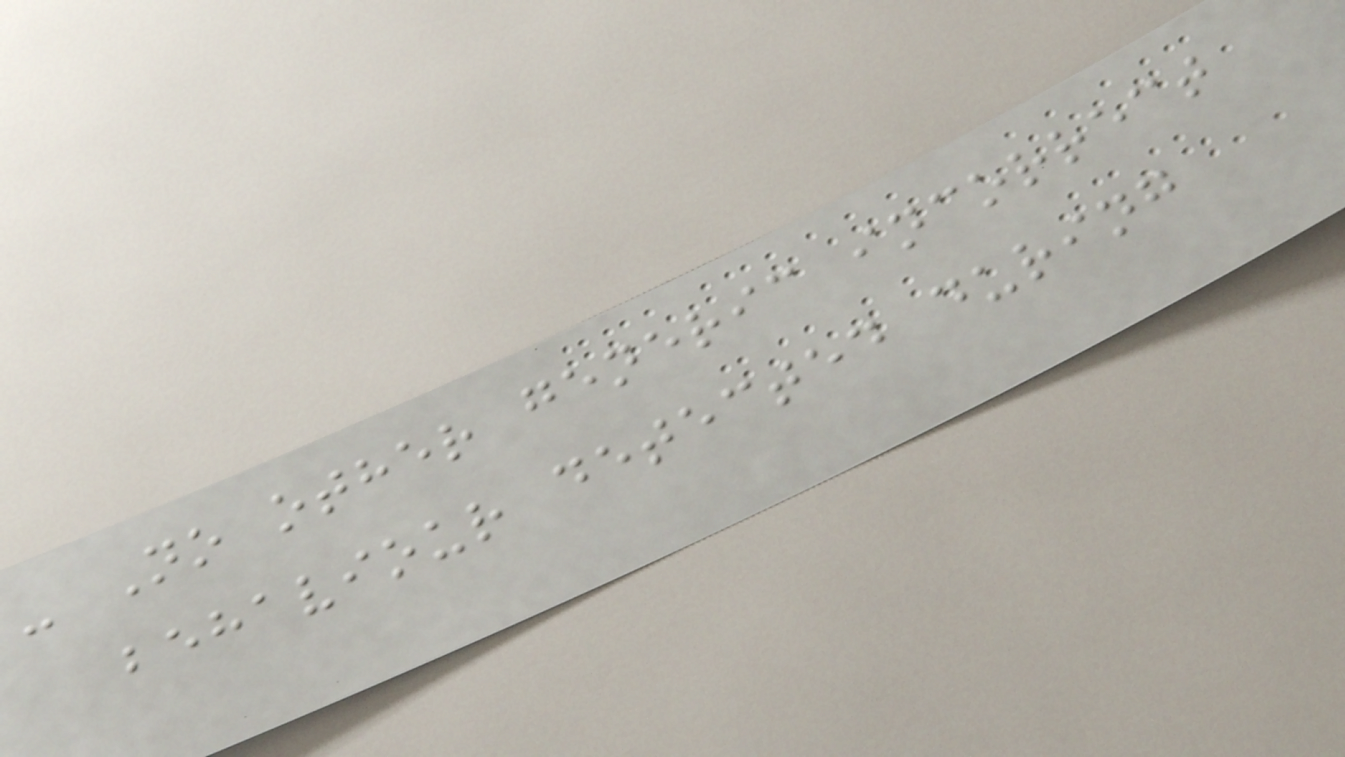- No other generic incorrect
behaviour detected during
